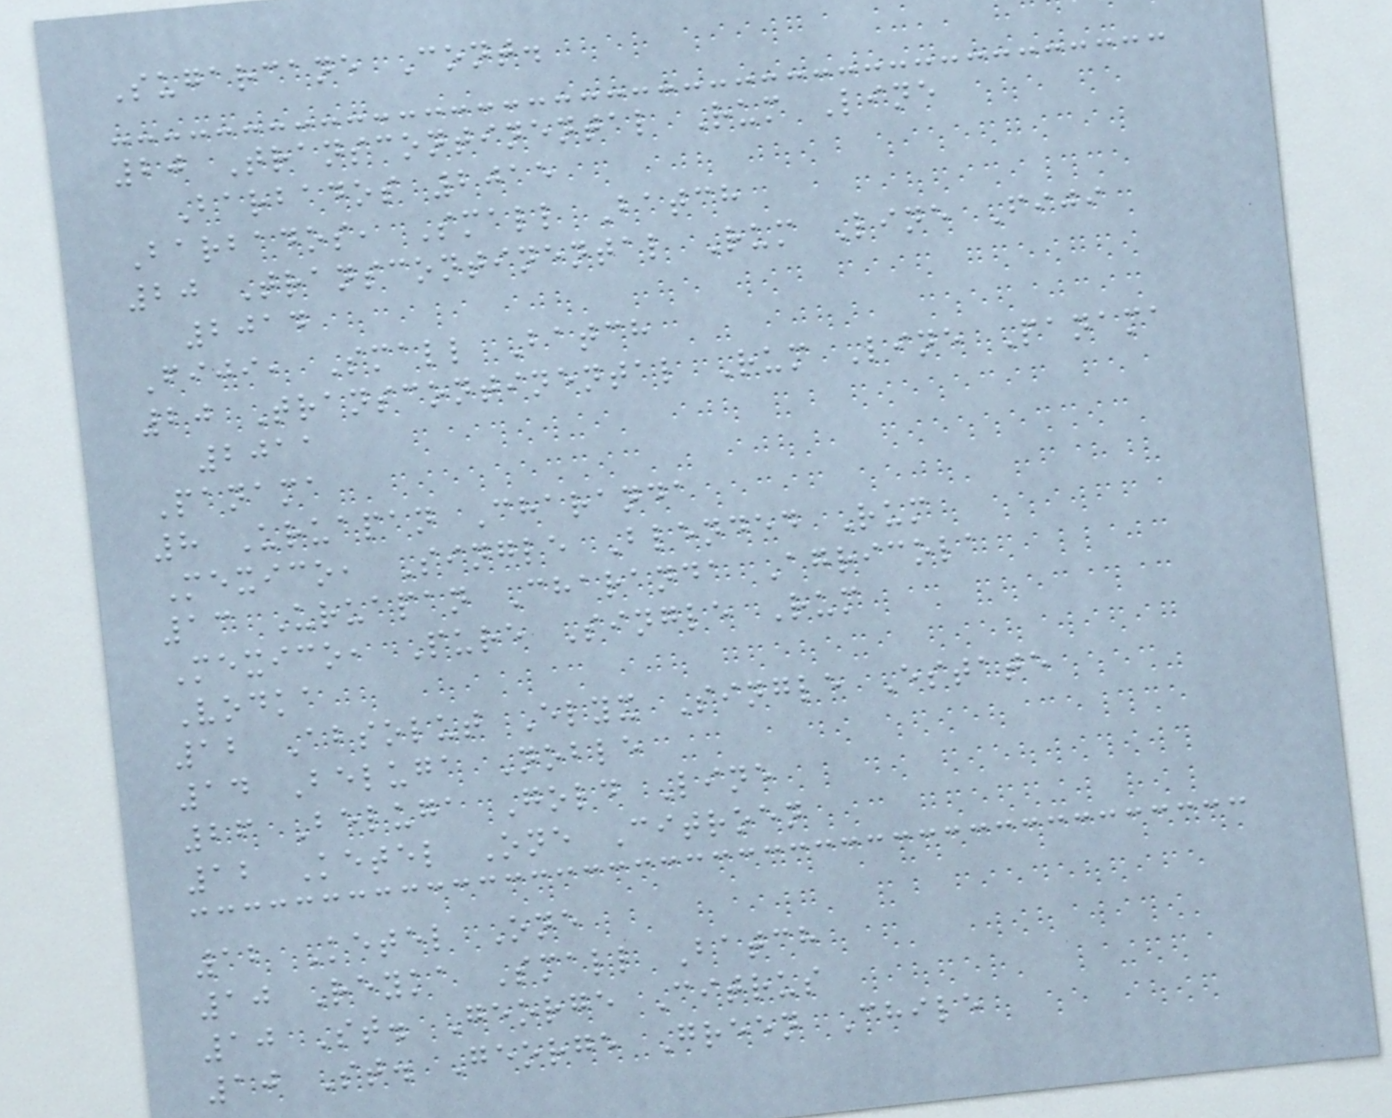Sugarcane Cont.
20 Transcontinental Rum Line
Barbados 2015
Barbados, Small Batch
20 Transcontinental Rum Line Fiji
2014
Fiji, Small Batch
20 Transcontinental Rum Line Panama
2011
Panama
8 Uruapan Charanda
Mexico, Single Blended Rum
13 Uruapan Charanda Agricola
Mexico, Pure Single Rum
Vodka
12 Absolut Elyx Single Estate
14 Beluga Noble
26 Beluga Gold Line
12 Ketel One Citroen
12 Ketel One
10 Reyka Small Batch
10 St. George Citrus
10 St. George Green Chile
